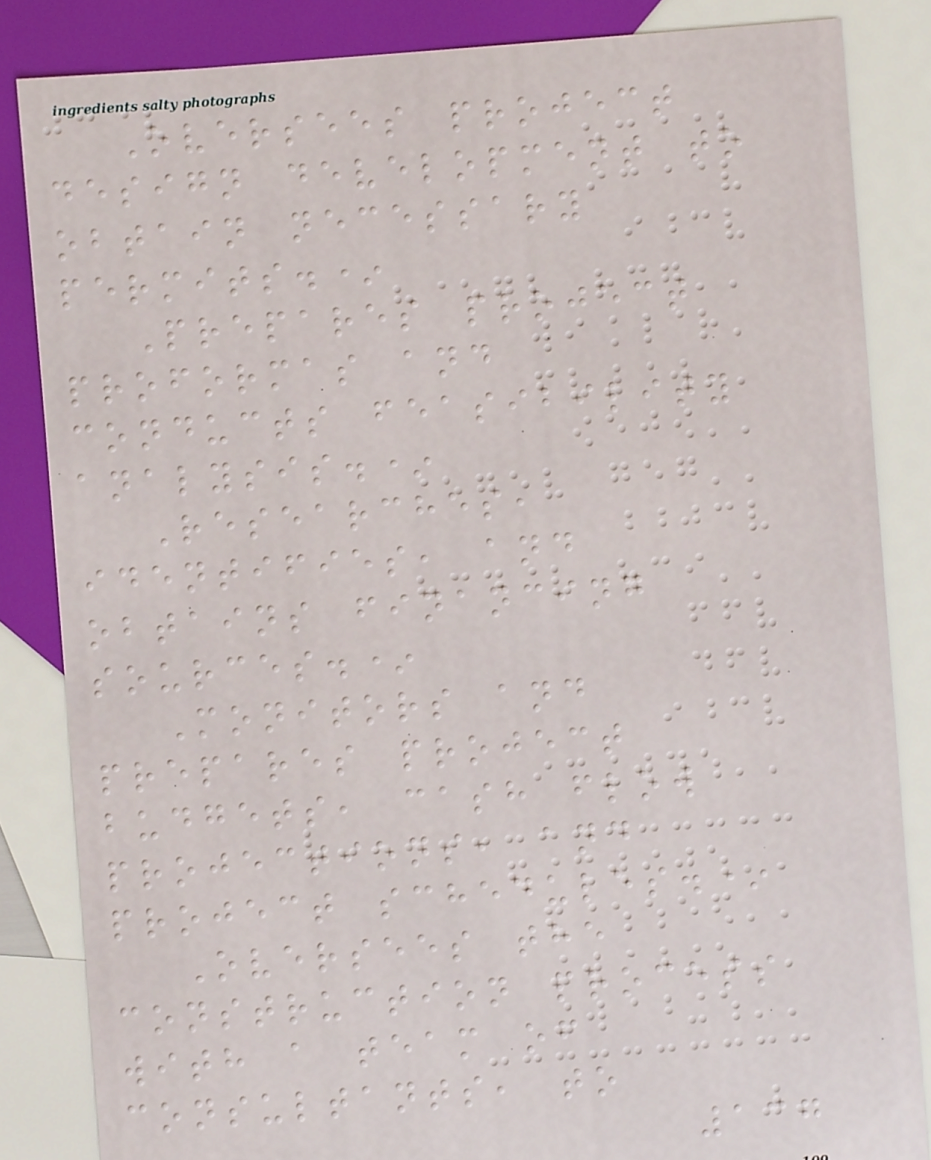Oversees project
design development to
obtain necessary
permits.*
Prepares project
proformas and
conducts feasibility
analysis.*
Researches,
identifies, and
obtains financing
sources.*
Monitors and
prepares project
budgets, cash flow
projections, and
project schedules.*
Oversees the
construction process
with a team of
consultants, to
137
